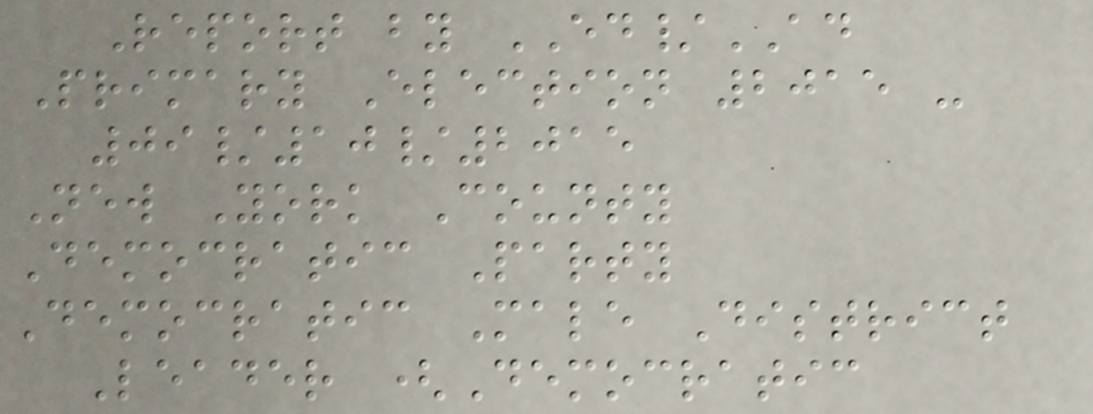Report by ED/AD
Primary Election 2015 -
09/10/2015
New York County
Democratic Party
Democratic Male District
Leader (Democratic
